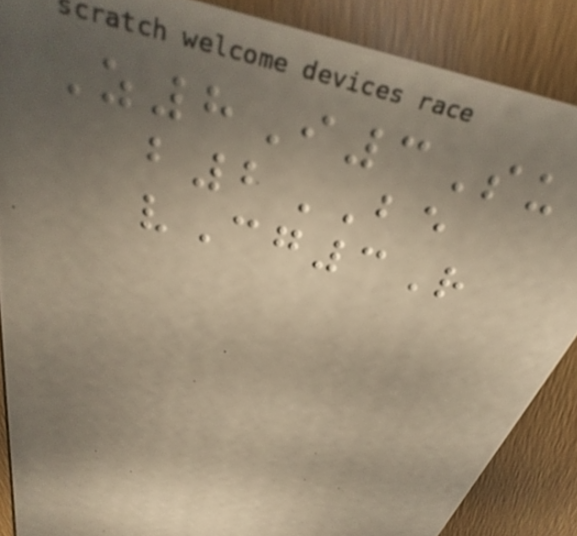Z8I3Su
b2BE
vCg3R
